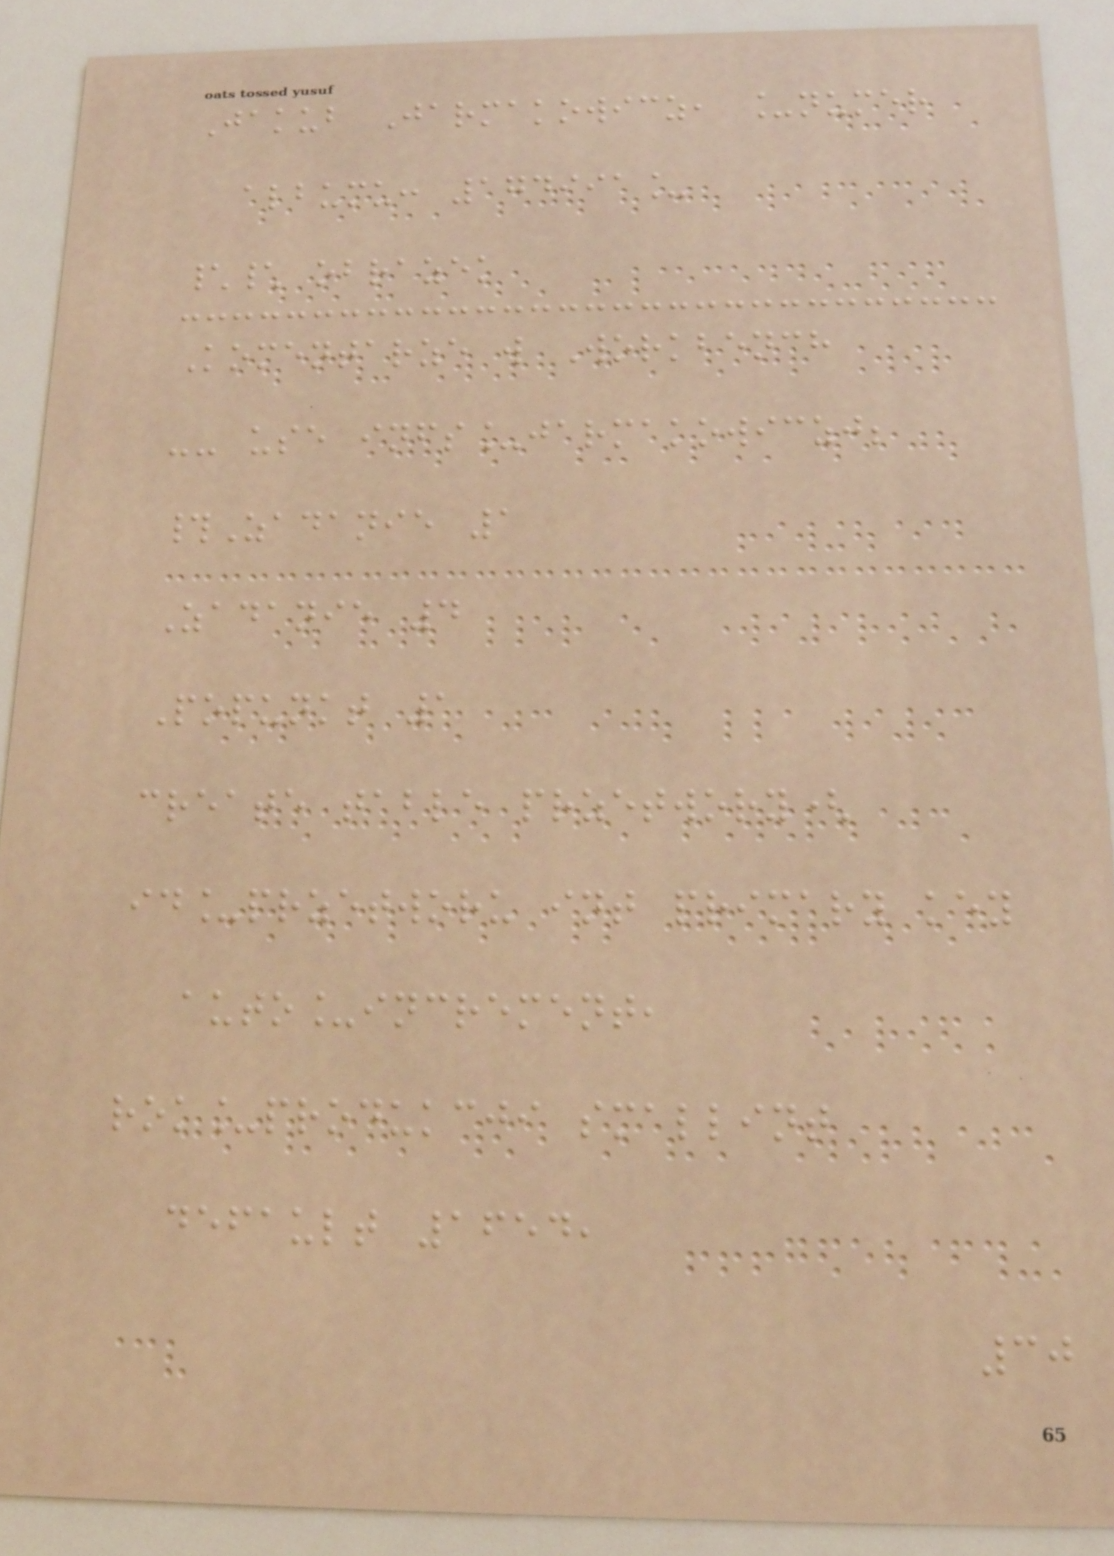Jakub Jarmakowicz, _numer
albumu: 174991_
\\ obrazek
Komentarze w Workbench
-- use infs_jarmakowiczj;
#Zadanie 1
Zadanie 4
Popunkt 1
create table przetwory(
id_przetworu int primary key
auto_increment,
rok_produkcji smallint
default 1654,
30
